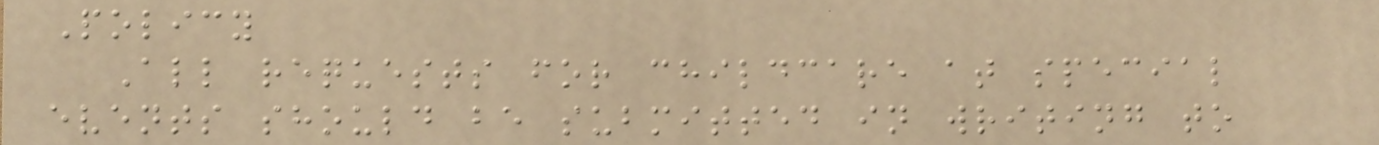Policy
All requests for childcare at special
events should be submitted in writing to
